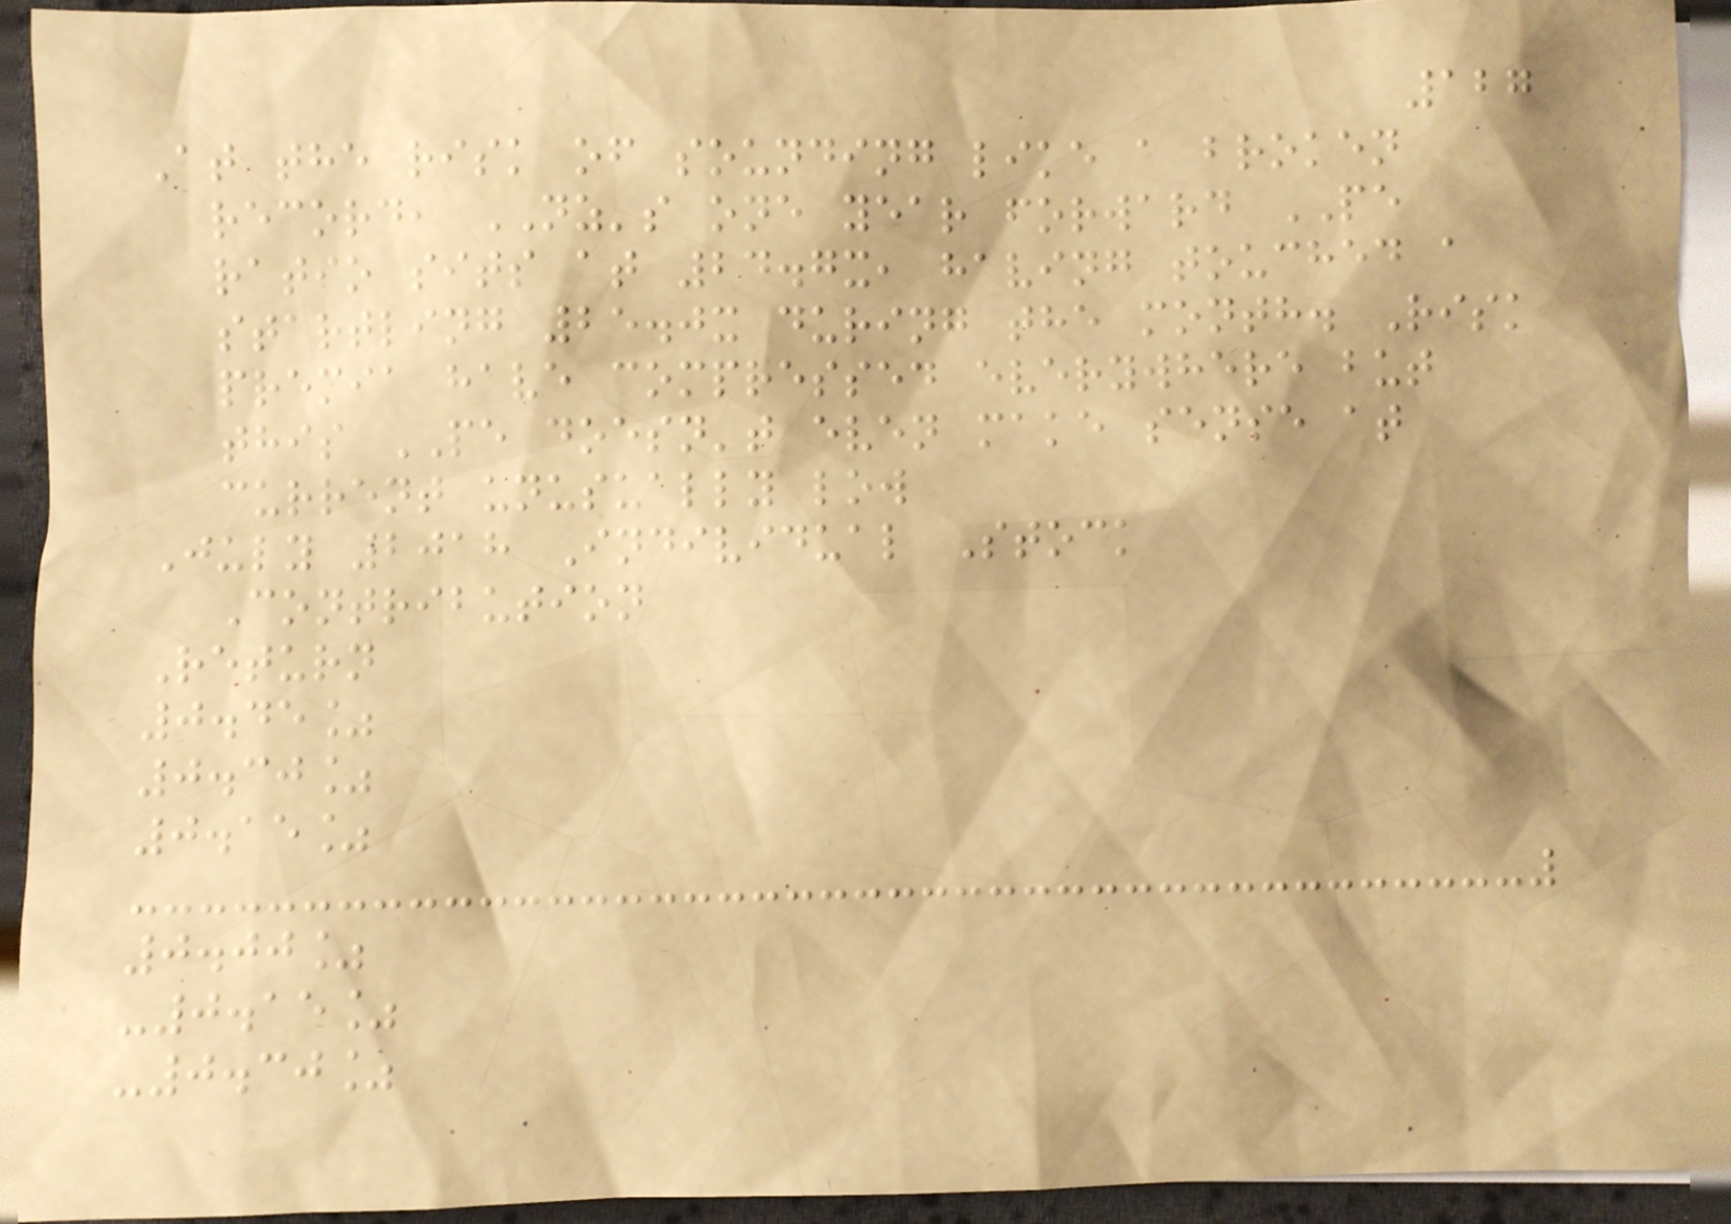127
At the risk of sounding like a broken
record, NZ's one year forward PE
ratio sits at 24.7x, having touched a
startling 25.0x during the month. Risk
premia have compressed everywhere but
this PE doesn't even make sense at
current unusually low
July 2018 Individual Stock
Contribution
Return
0.45%
0.30%
0.15%
0.00%
-0.15%
-0.30%
